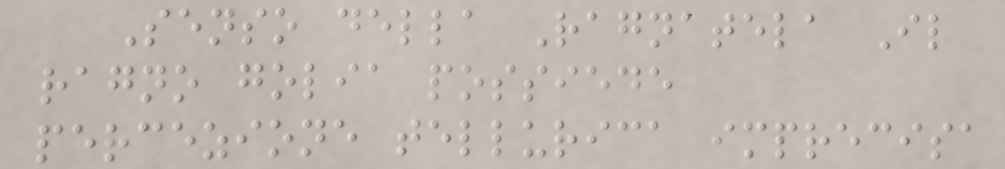Senso della Ragnatela Il
ragno golia possiede
percezione tellurica imprecisa
